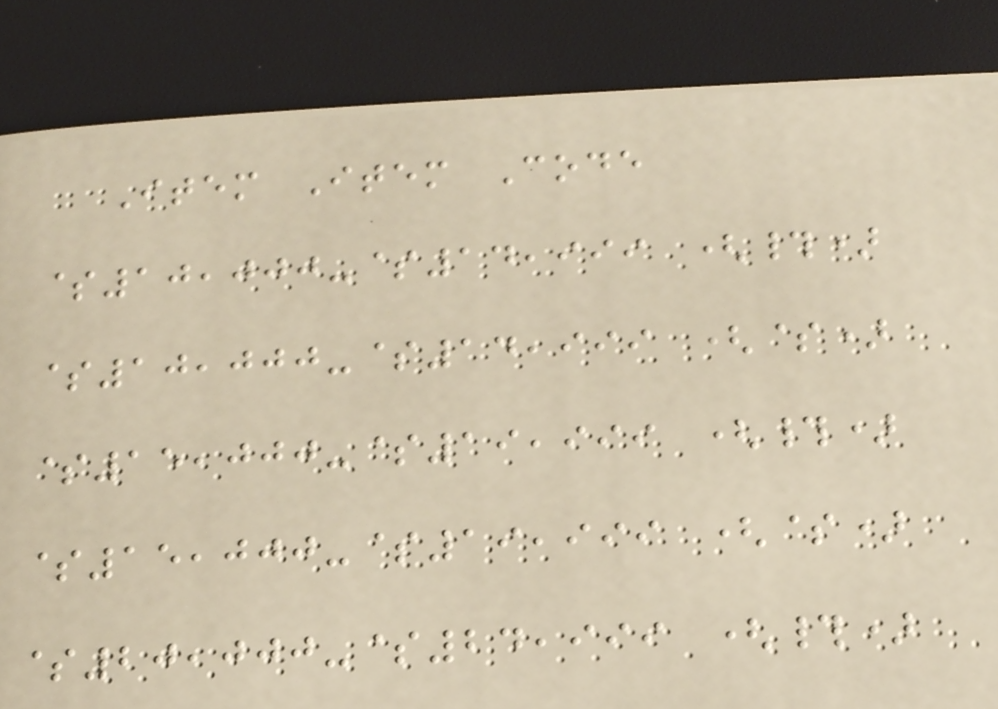Item Item Code
$10,000-$14,999 (#)
$10,000-$14,999 ($)
$15,000-$19,999 (#)
$15,000-$19,999 ($)
$20,000-$24,999 (#)
